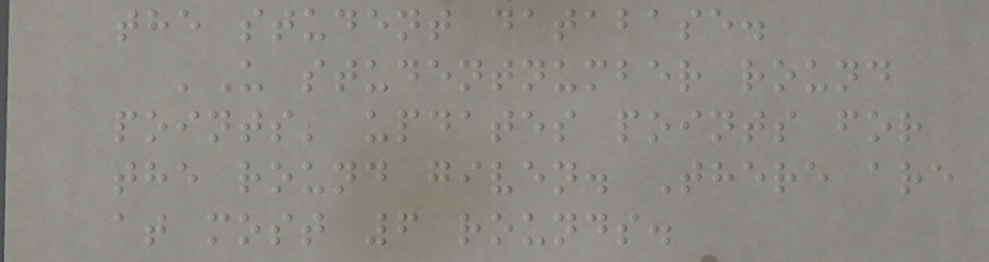the student database.
'U studentnumber round
points' updates points for
the round given. There are
at most 6 rounds.
